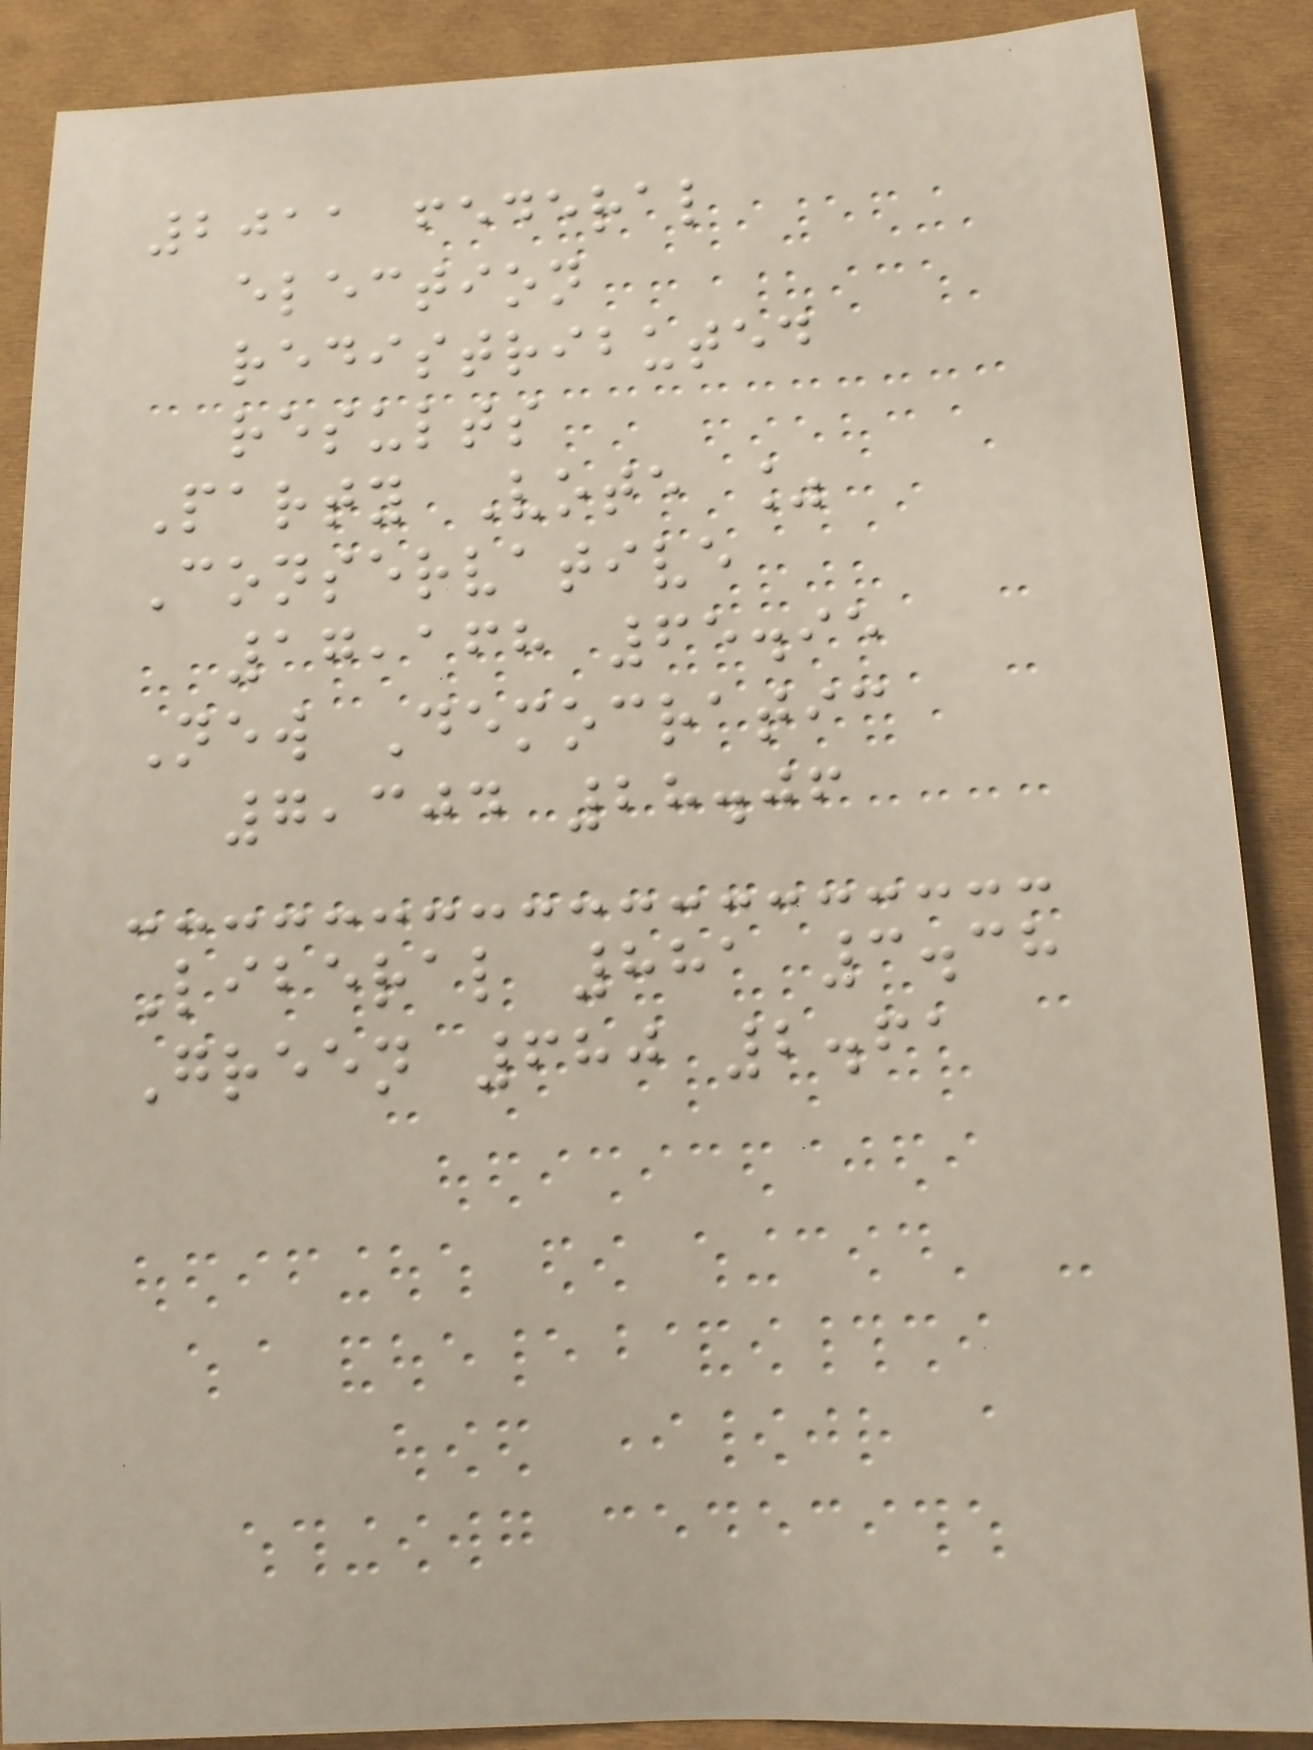2011 federal
election
redistributed
results
Party Vote %
Conservative
17,168 65.95
New Democratic
7,304 28.06
Liberal 881 3.38
Green 680 2.61
